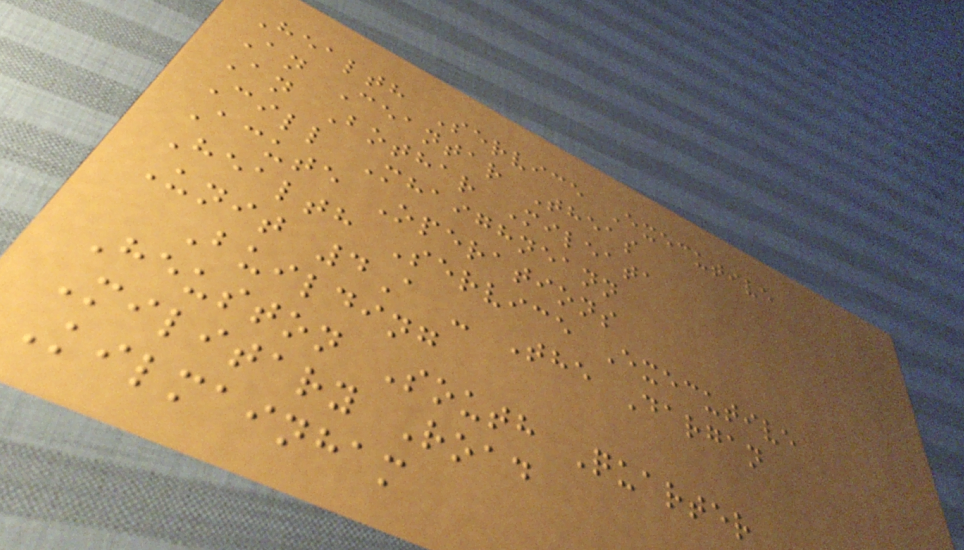Health Service Executive
An Ceantar Theas
An Bothar Mileata
Cill Mhaighneann
Acute Operations
Health Service Executive
Unit 4A - The Dargan
Building
Heuston South Quarter
Military Road
Kilmainham
